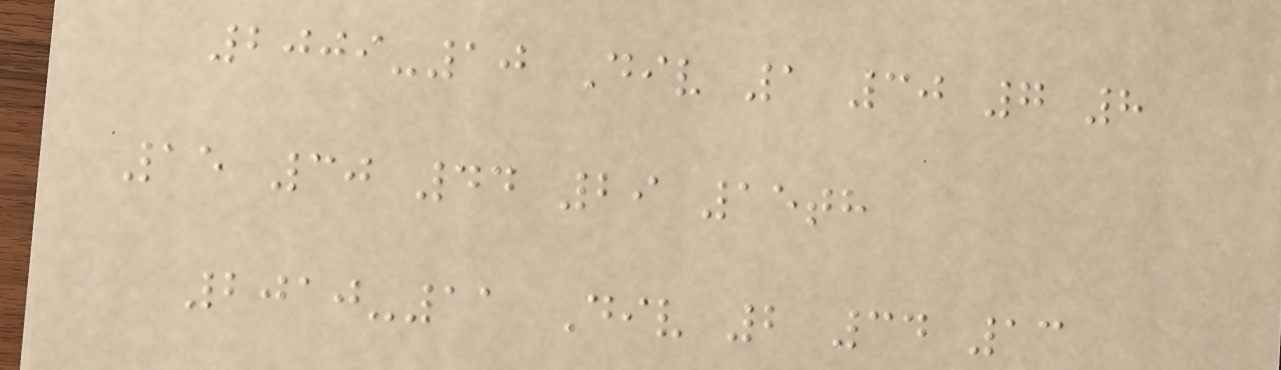2009-10 Div 1 30 7 8
15 30 44 29 15th
2010-11 Div 2 34 13
